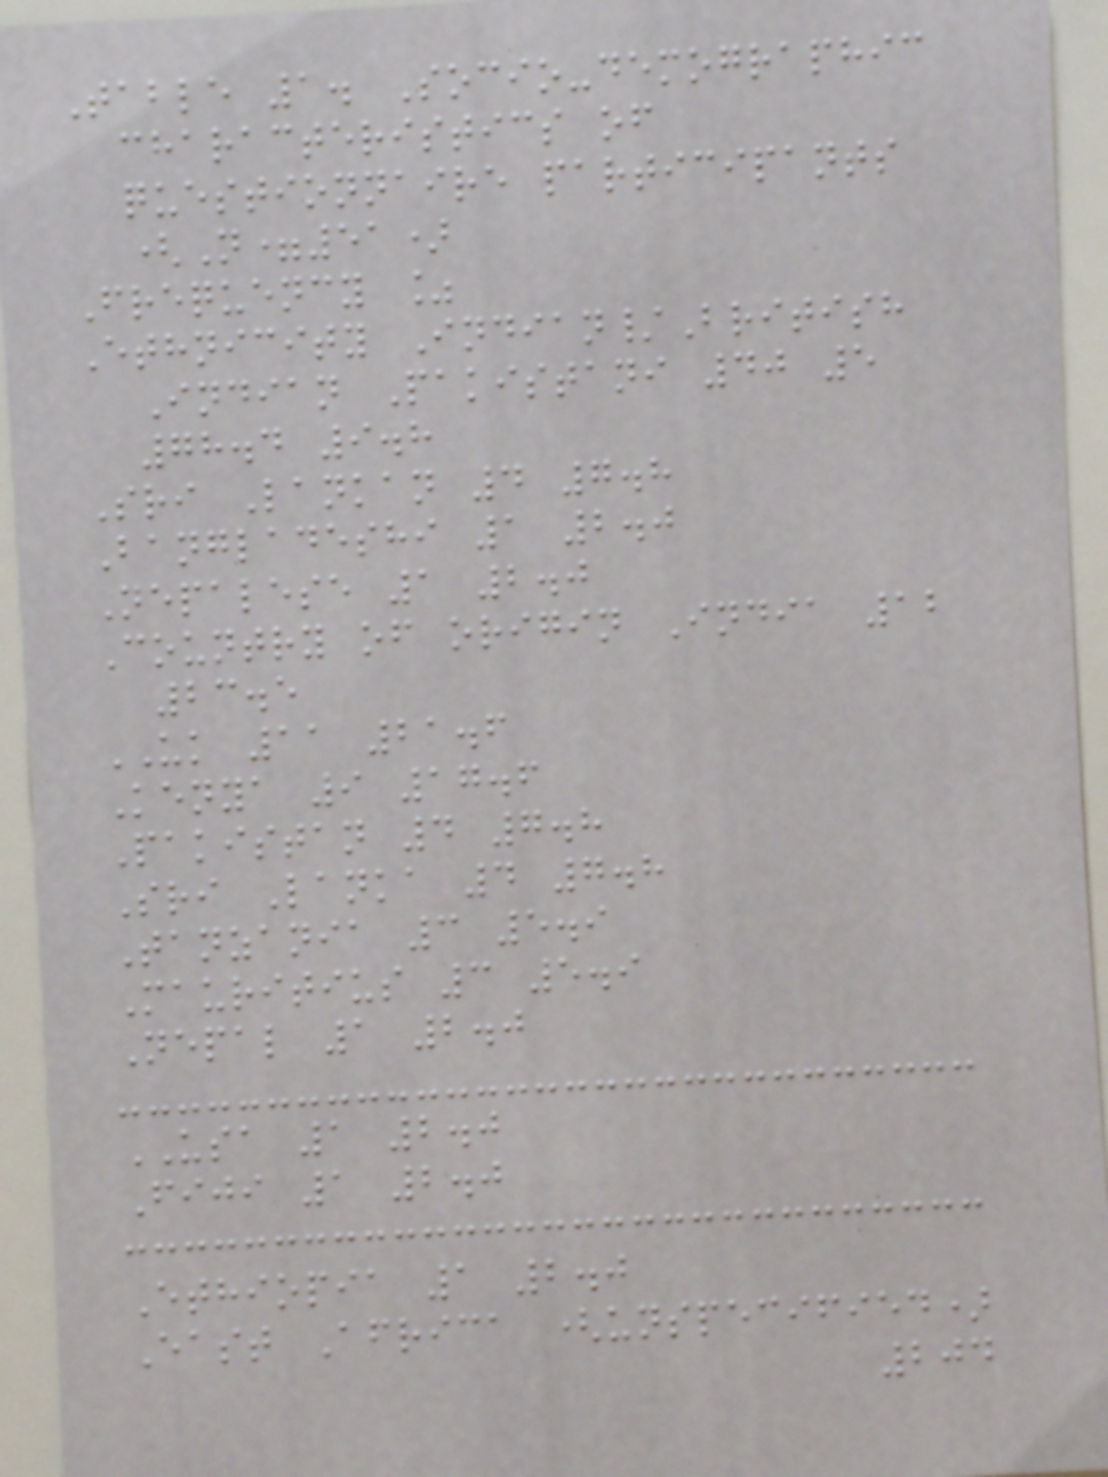Table 1. Socio-demographic
characteristics of
questionnaire participants
(N=51)
Frequency %
Ethnicity Indian/British
Indian Pakistani 40 5
78.4 9.8
Sri Lankan 4 7.8
Bangladeshi 1 2.0
Nepalese 1 2.0
Country of origin India 12
23.5
UK 11 21.6
Kenya 9 17.6
Pakistan 4 7.8
Sri Lanka 4 7.8
Tanzania 3 5.9
Mauritius 3 5.9
Nepal 1 2.0
USA 1 2.0
Fiji 1 2.0
Ethiopia 1 2.0
East Africa (unspecified)
204
